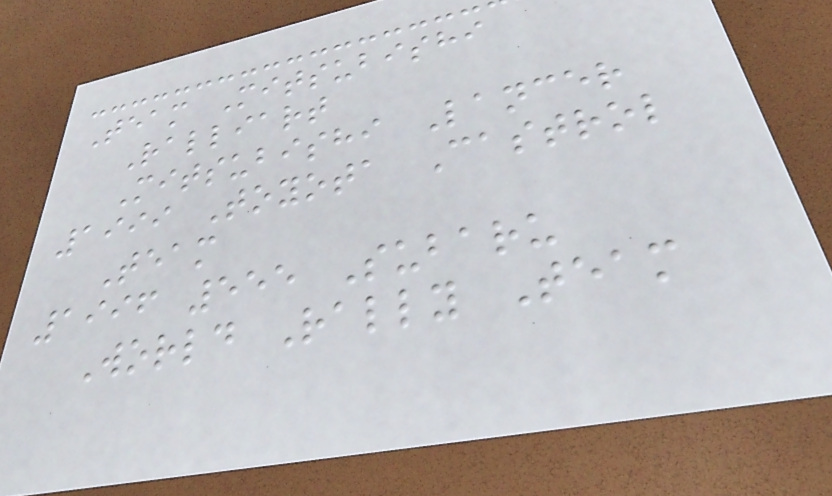Team Mitsubishi
Ralliart
Mitsubishi Lancer
1999 Toyota Castrol
Team
1996 555 Subaru
World Rally Team
